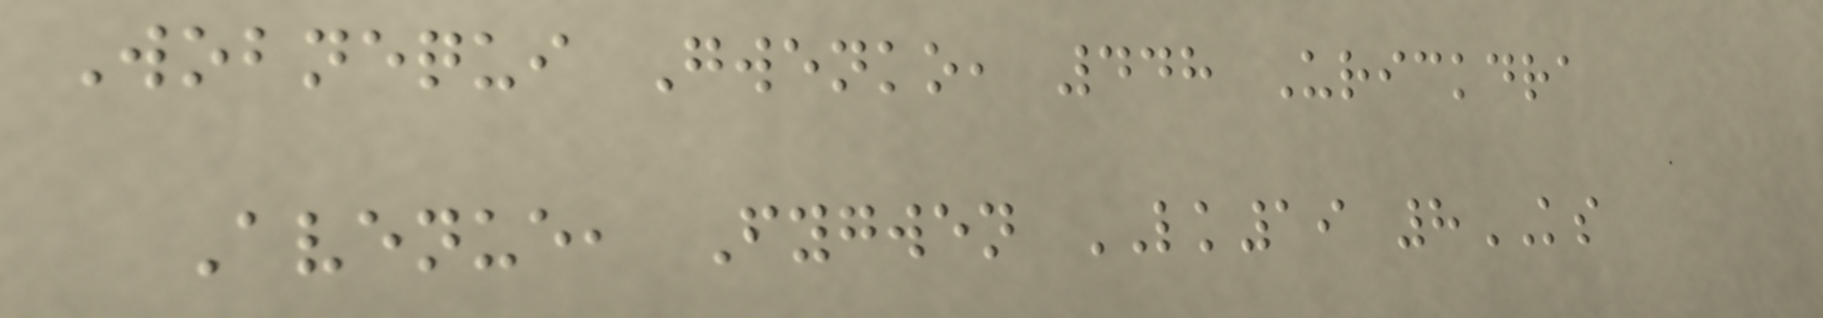Wobnequi Gwenko, 448 Urickdra
Avenue, Fygwen LK19 8KS
